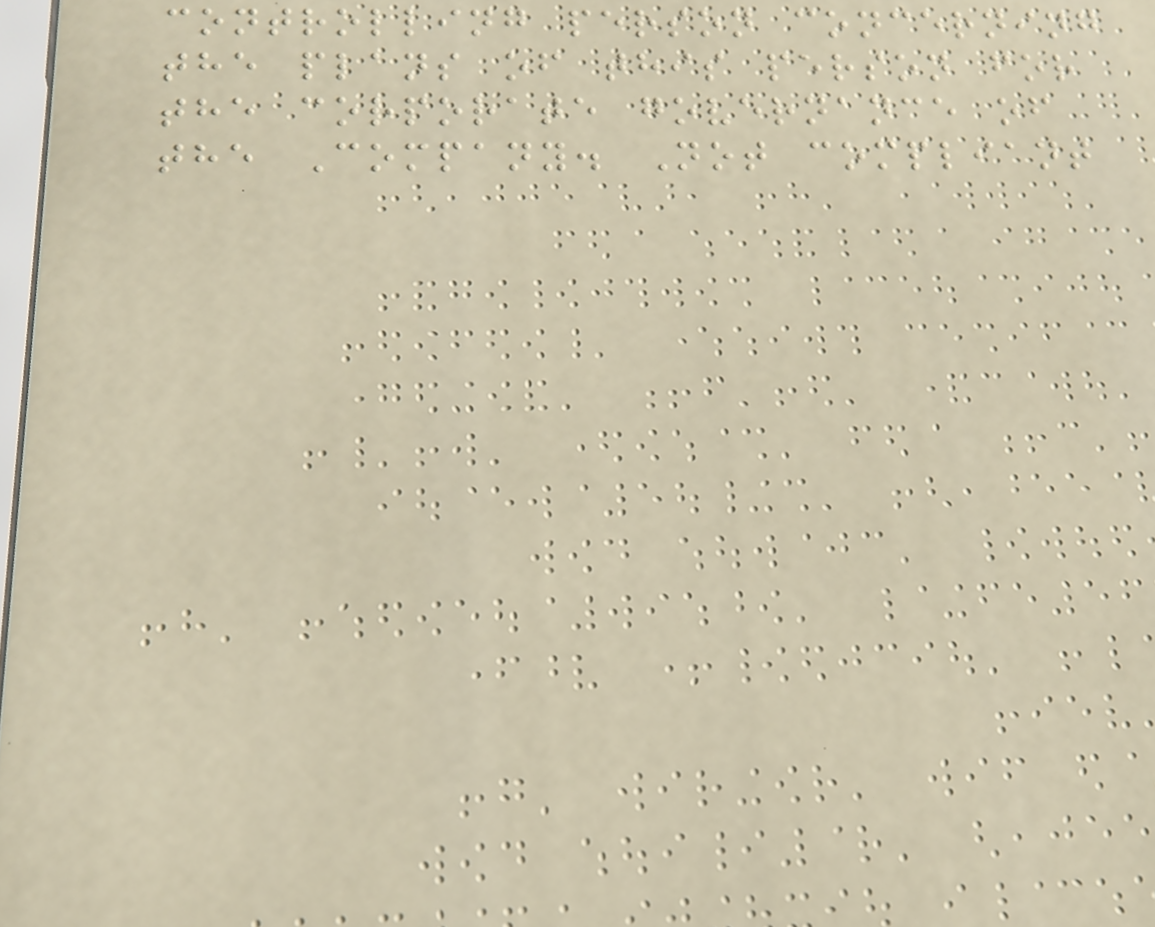controlling person concerning
the plans of this person for
the corporate governance of
the Company. Not compliant
